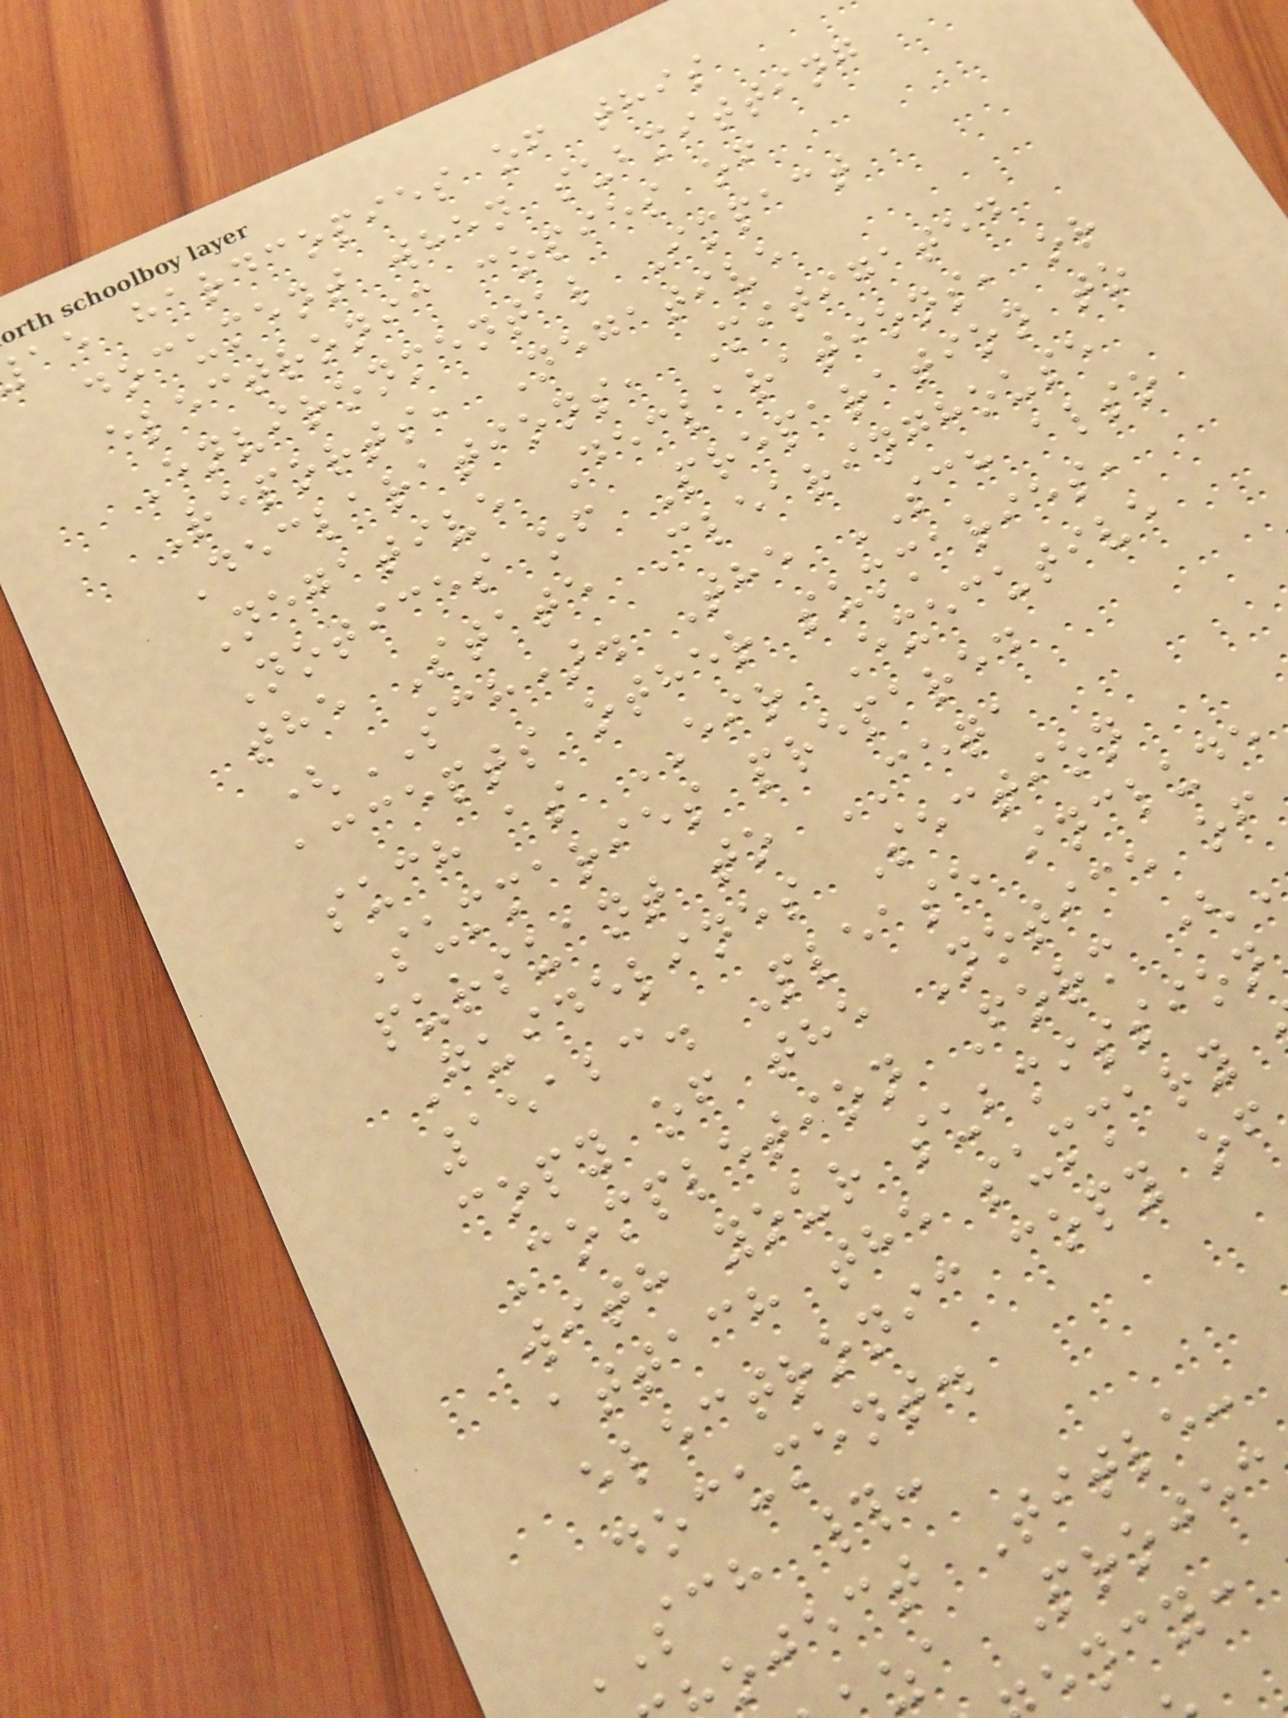ae hardcopies of this
document when submitting
electronic copies of
Environmental Impact
Reports, Negative
Declarations, Mitigated
Negative Declarations, or
Notices of Preparation to
the State Clearinghouse
(SCH). The SCH also
accepts other summaries,
such as EIR Executive
Summaries prepared
pursuant to CEQA
Guidelines Section
15123. Please include
copy of the Notice of
Completion Form (
with your submission
attach the summary
electronic copy of
document.
SCH #:
oject Title:
za Projec
